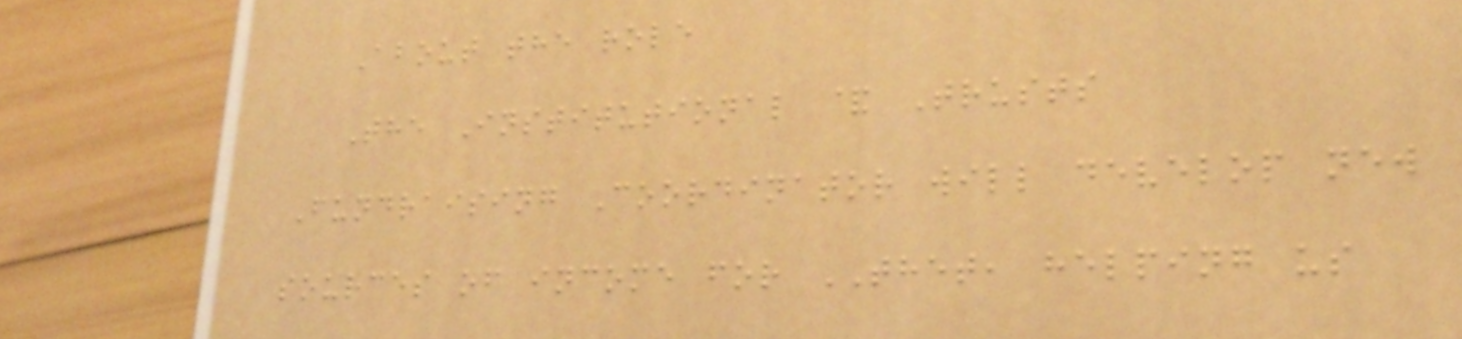About the role
The Institutional & Trusts
Fundraising Coordinator will develop new
sources of income for THET, helping us
